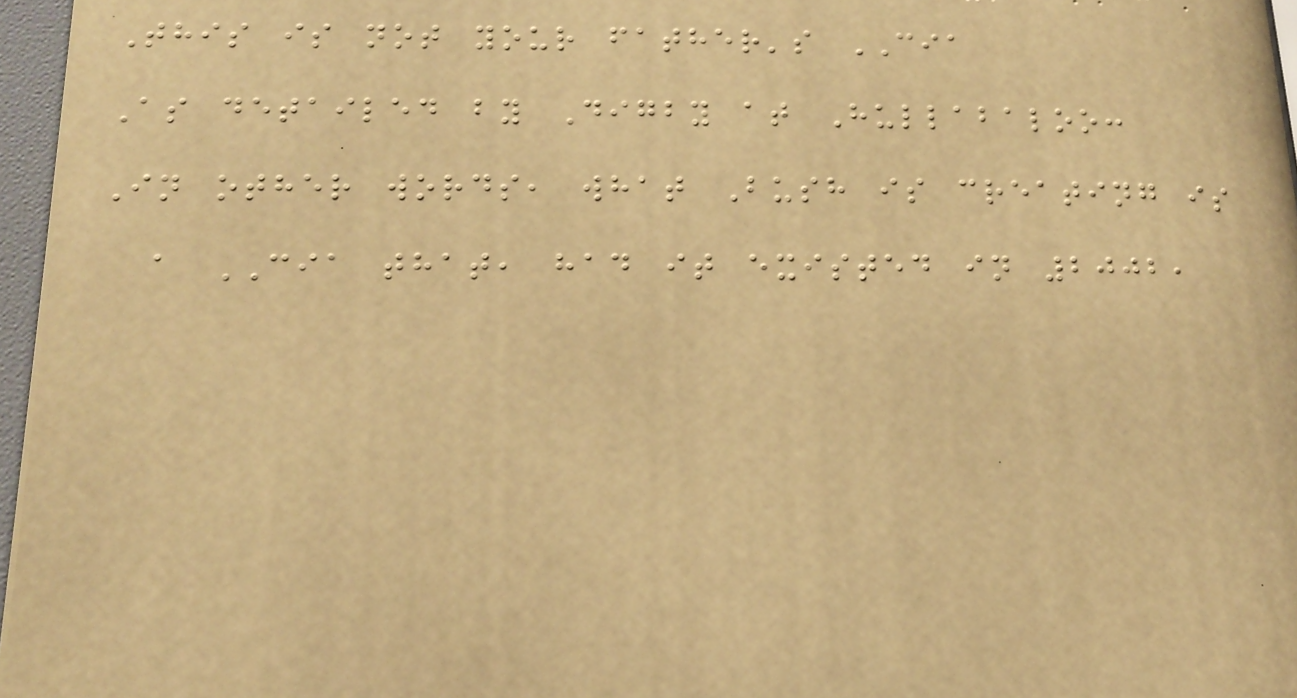This is not your father's CIA
As detailed by Digby at Hullabaloo:
In other words, what Bush is creating is
a CIA that, had it existed in 2002,
